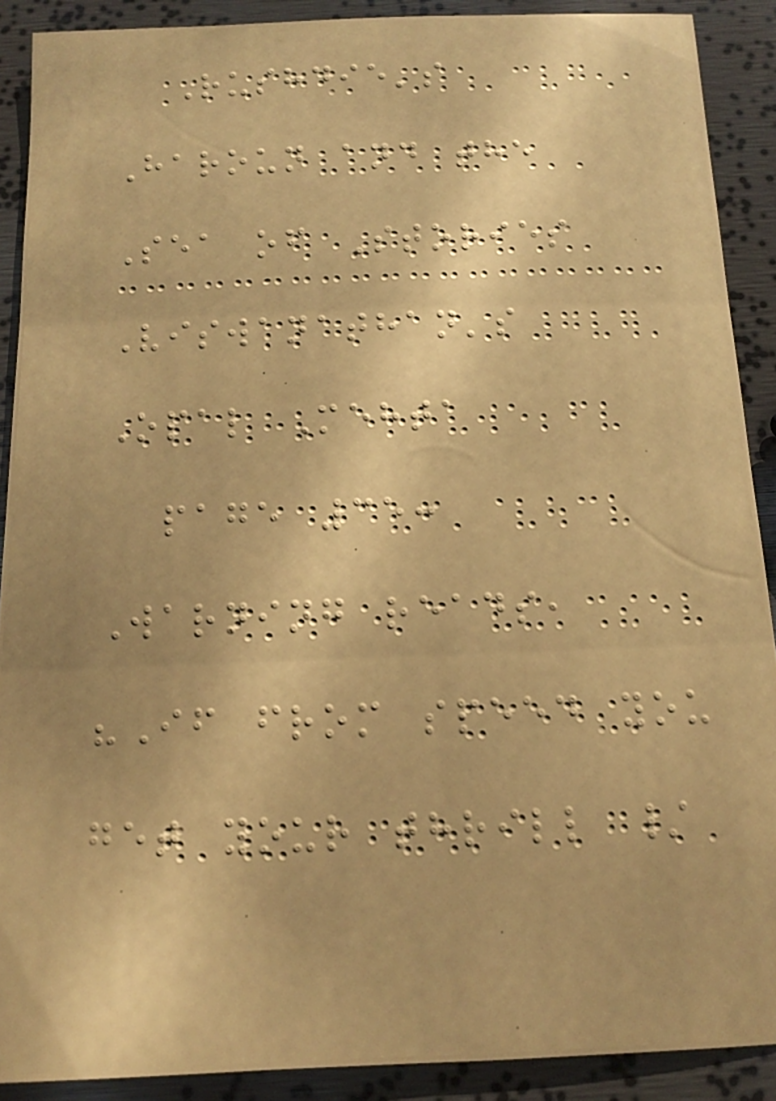Rushdie's
Haroun and the
Sea of Stories
Viswanathan's
Opal Mehta
page 35:
Warning reads,
"If from speed you
get your thrill /
